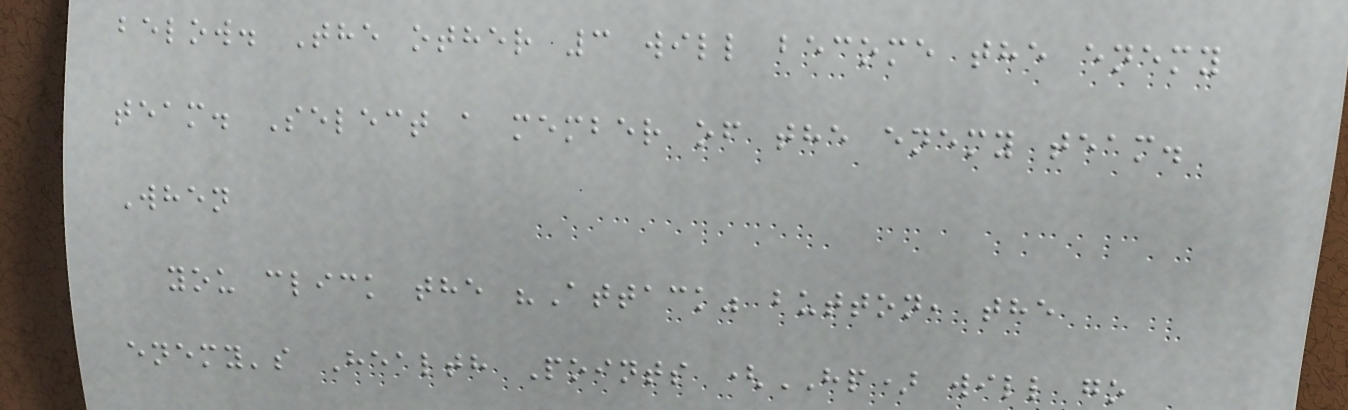below. The other 3 will become the enemy
team. Select a member of the enemy team.
When
you click the "Attack" button, the
enemy's Health Points (HP) will go
